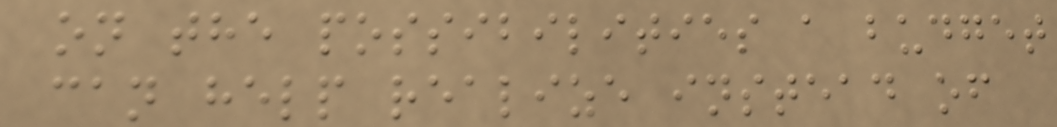on the possibilities a budget
can help realize instead of
